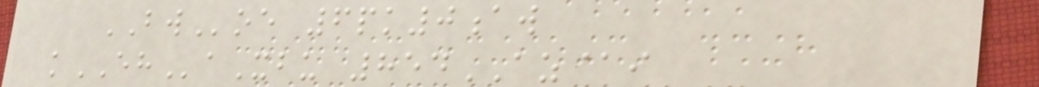BWoe 6pk0aw
kEHaXbu 854AZ@i
